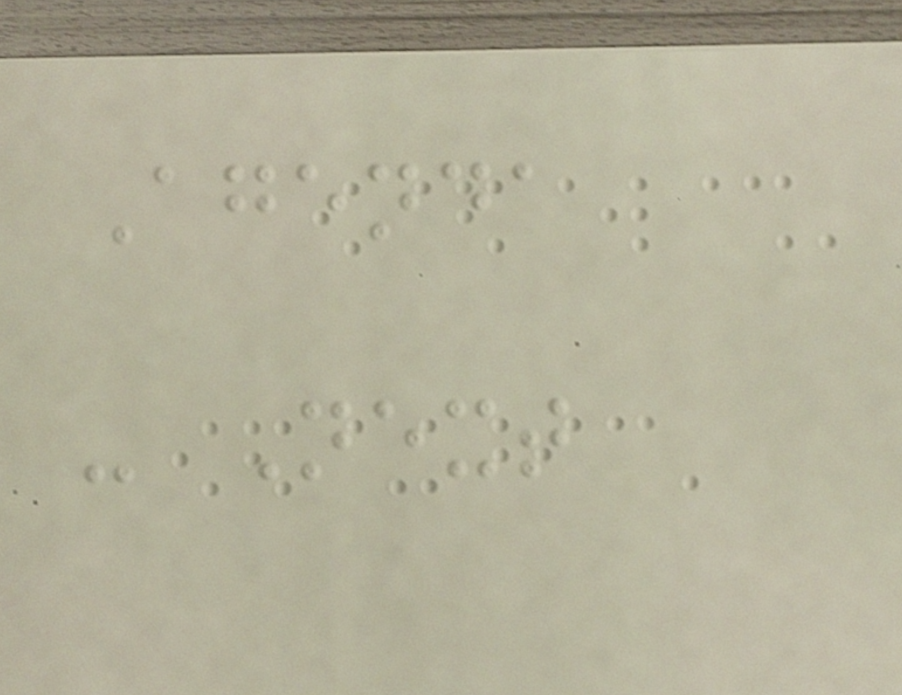Agenda
- Next
